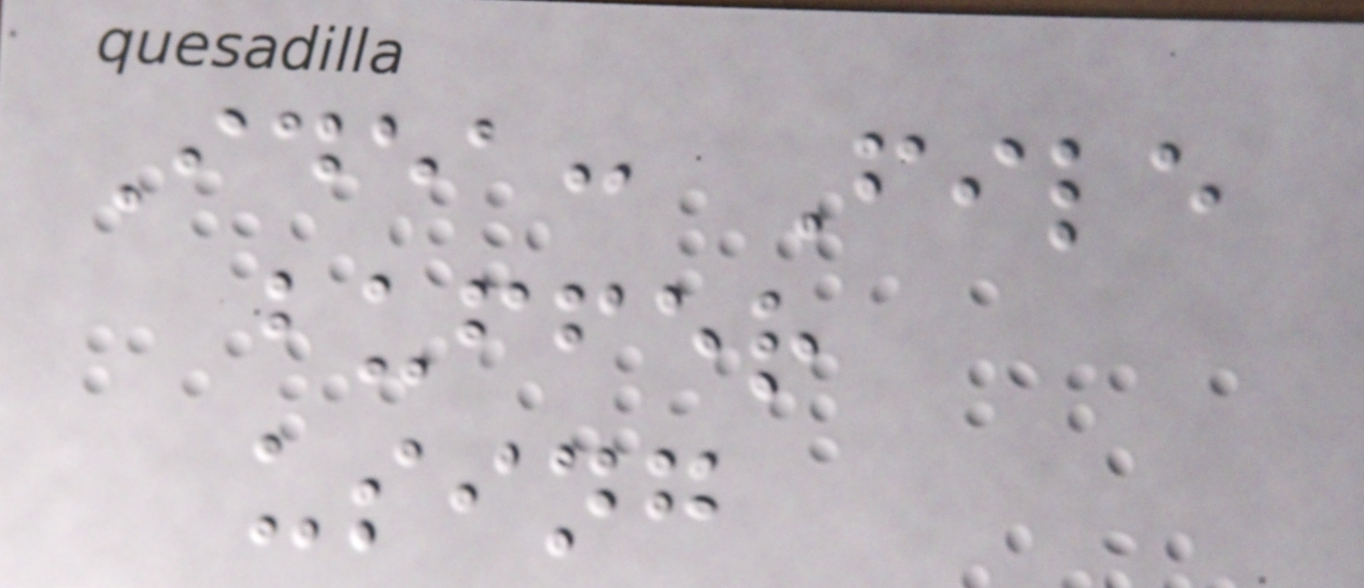Idea: File
buffer
using
